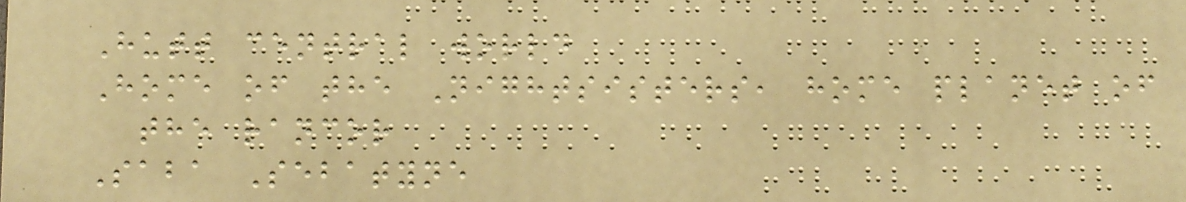Hutt central world
Home of the Nightsisters, home planet of
the rancor
Saba Sebatyne
